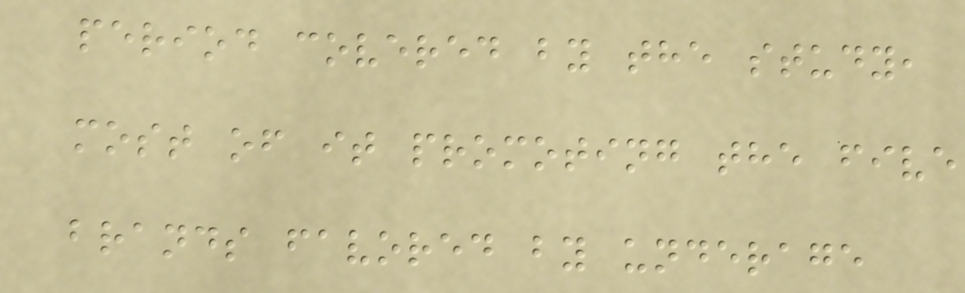period covered by the study,
most of it promoting the five
brands favored by underage
